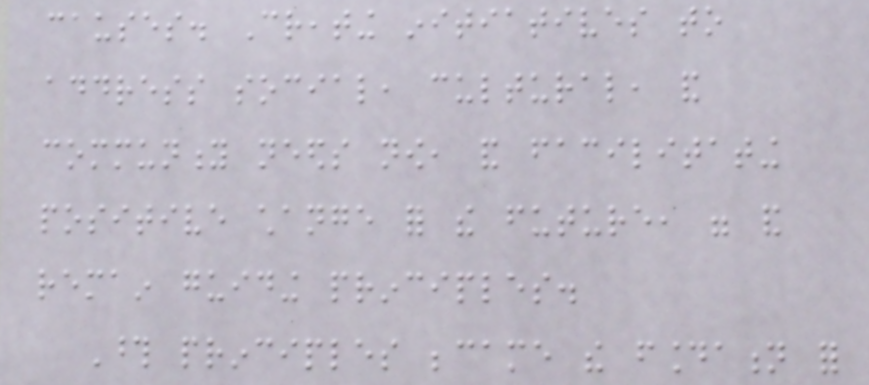causes. Creating initiatives to
address social, cultural, and
community needs now, and facilitating
positive change for the future, were and
remain guiding principles.
Those principles became the foundation for
